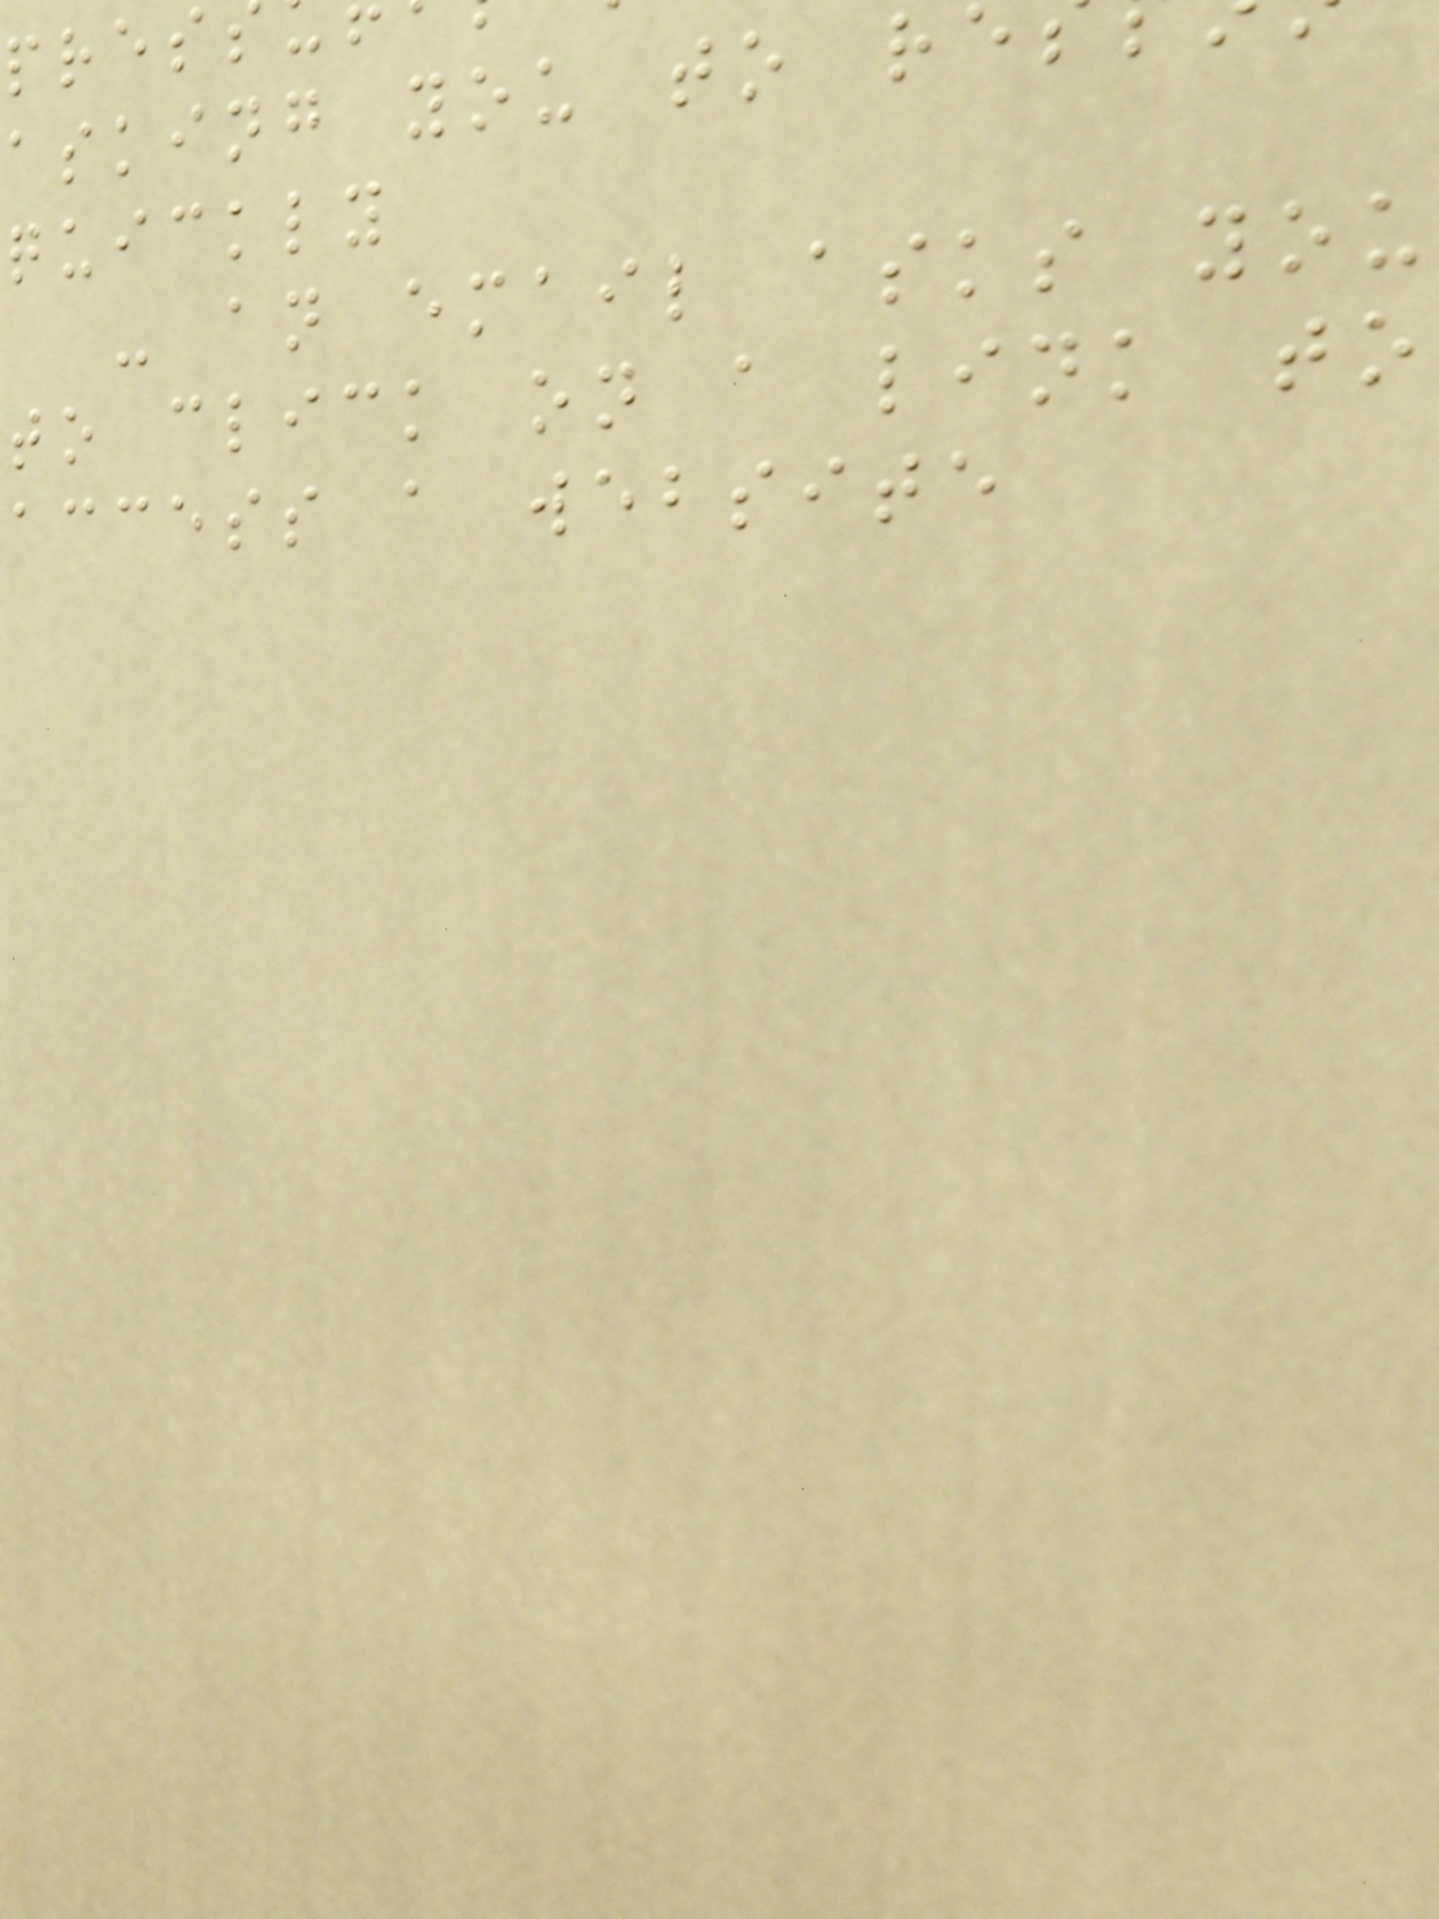asking you to r
quickly
- an email asks you
to click on a link to
access a website
